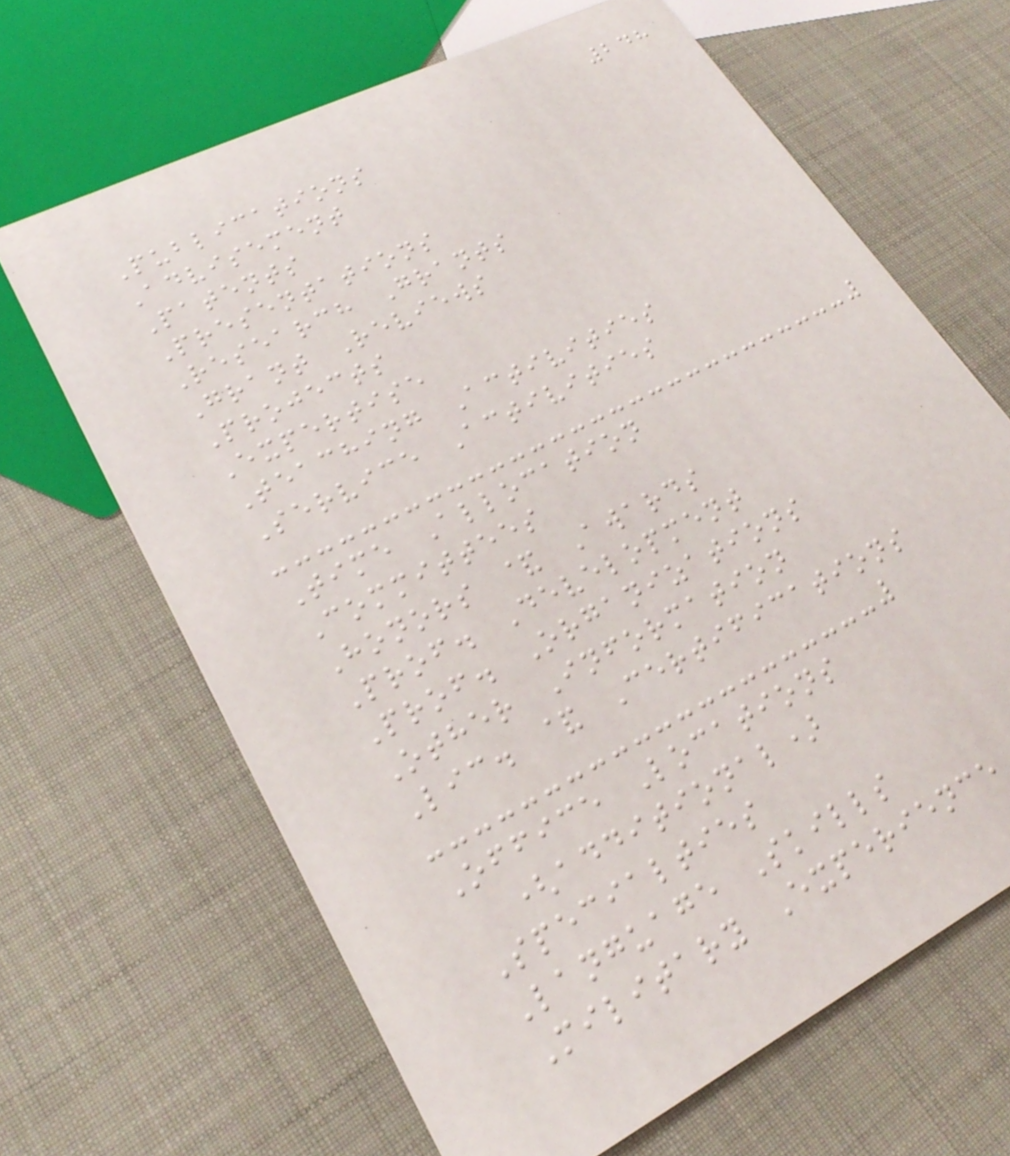248
Publications
Advisement
Patents
Presentations
Research Grants
Grant Reviews
Projects
Expertise
Teaching Activities
Service Activities
Time Allocation
Committees
Honors & Awards
Prof. Development
Prof. Organizations
Other Information
Lic. & Certifications
Office Locations
(additional)
Specialties
Language Skills
Military Experience
